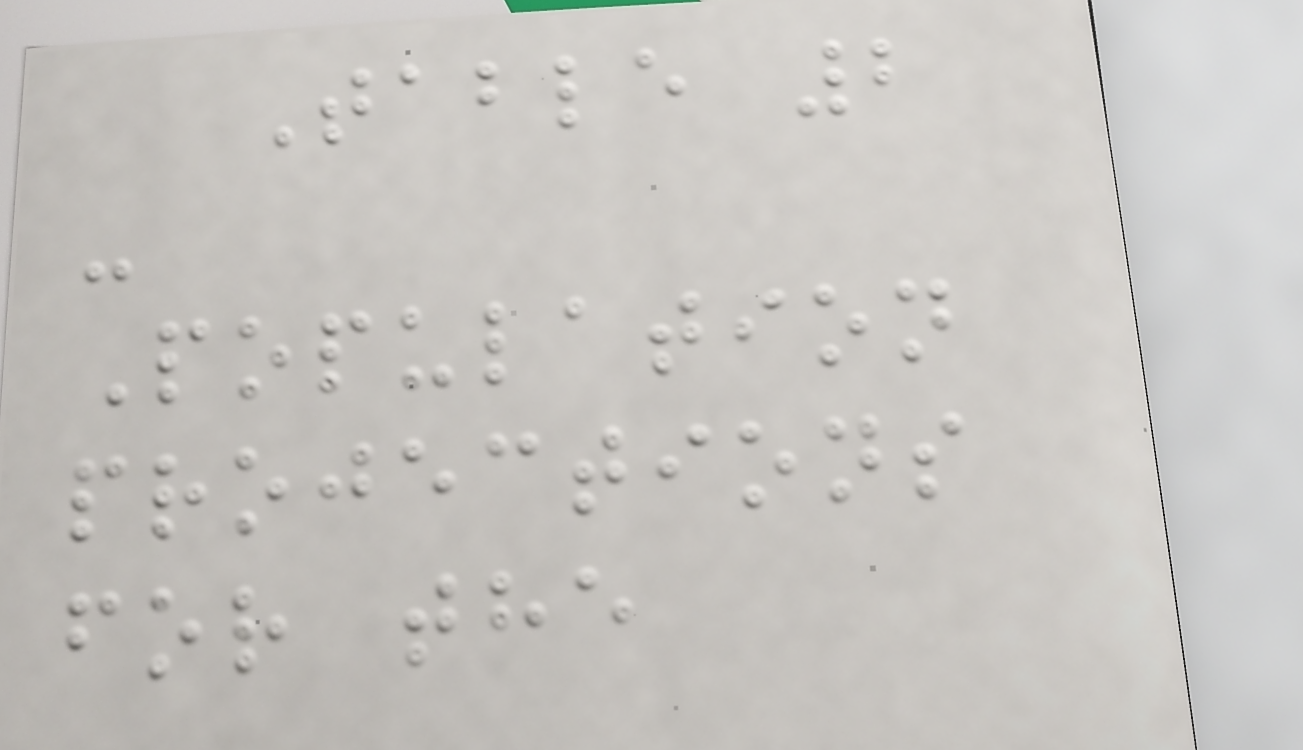Table 2
-
Population
projections
for the
